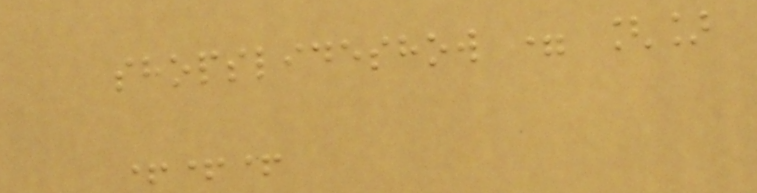shopslideshow = []
+++
